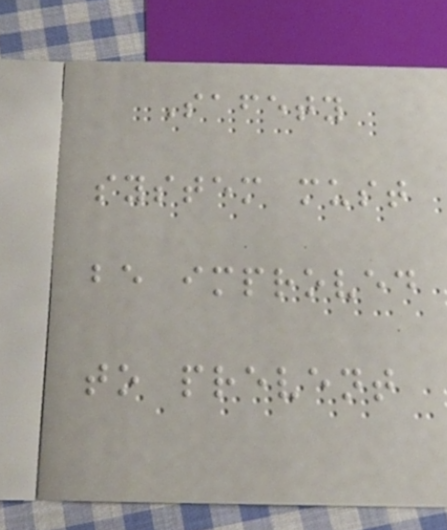Safety
system must
be improved
to prevent
